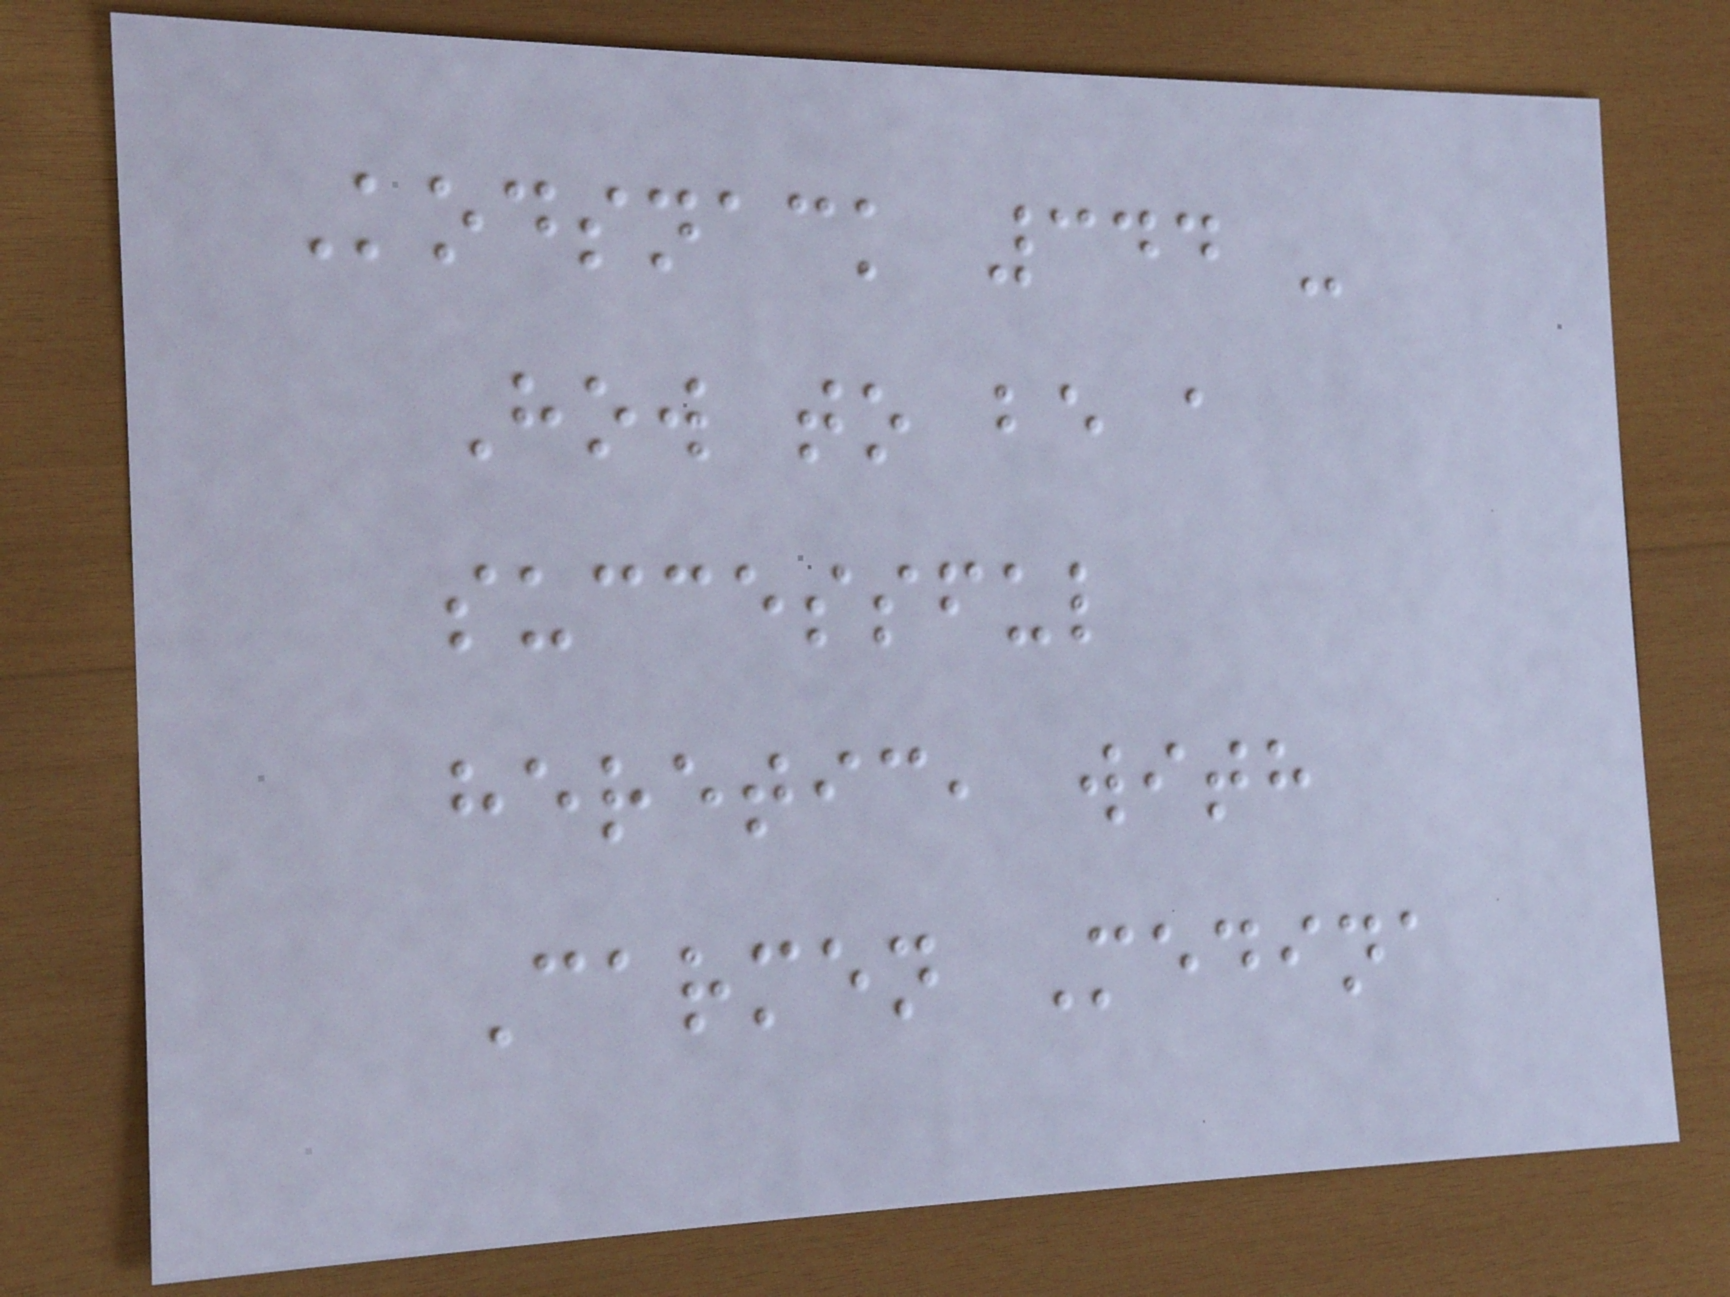Kodsnack 344 -
How to be a
successful
heretic, with
Carmen Medina
